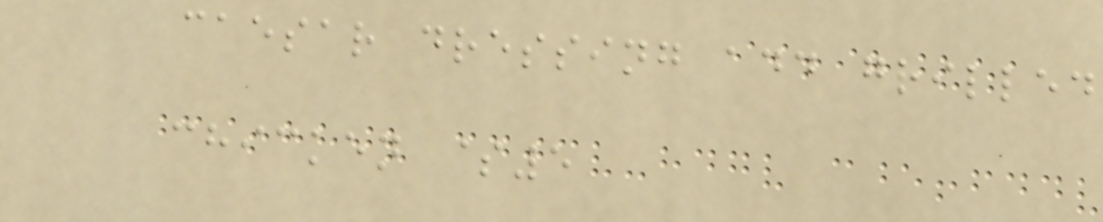caesar dressing add grilled
chicken $5
